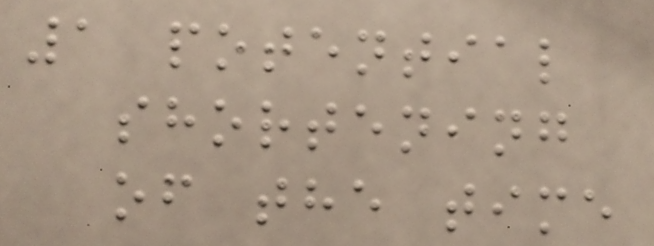1 potential
shortening
of the time
